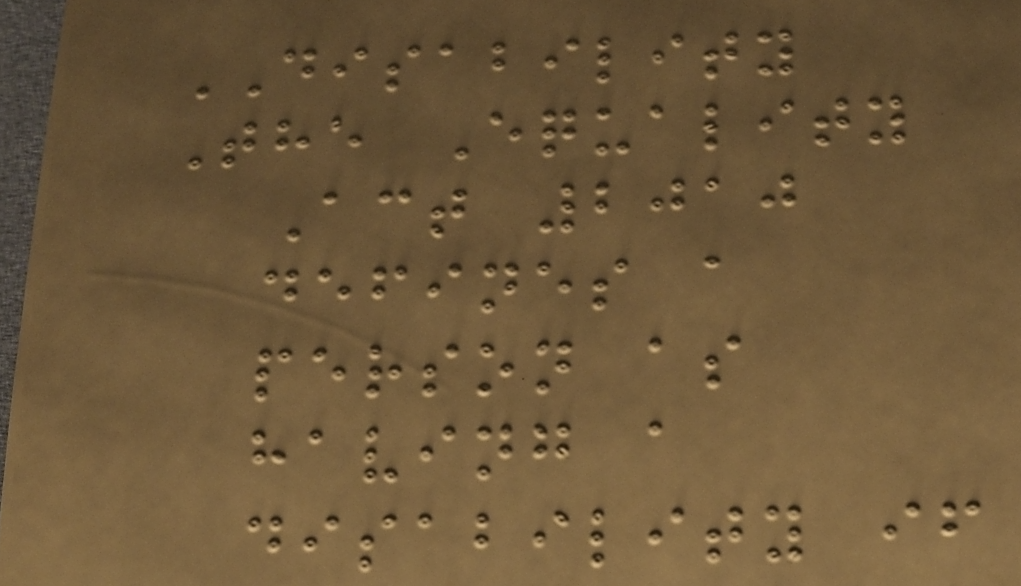DISABILITY
The Equality
Act 2010
defines a
person as
having a
disability if
